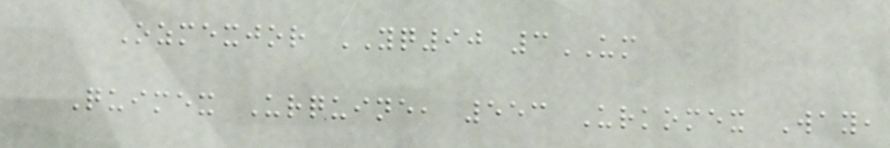Ozmexjor YQ90 3UM
Quimex Urquine, 553 Urkomex Way,
